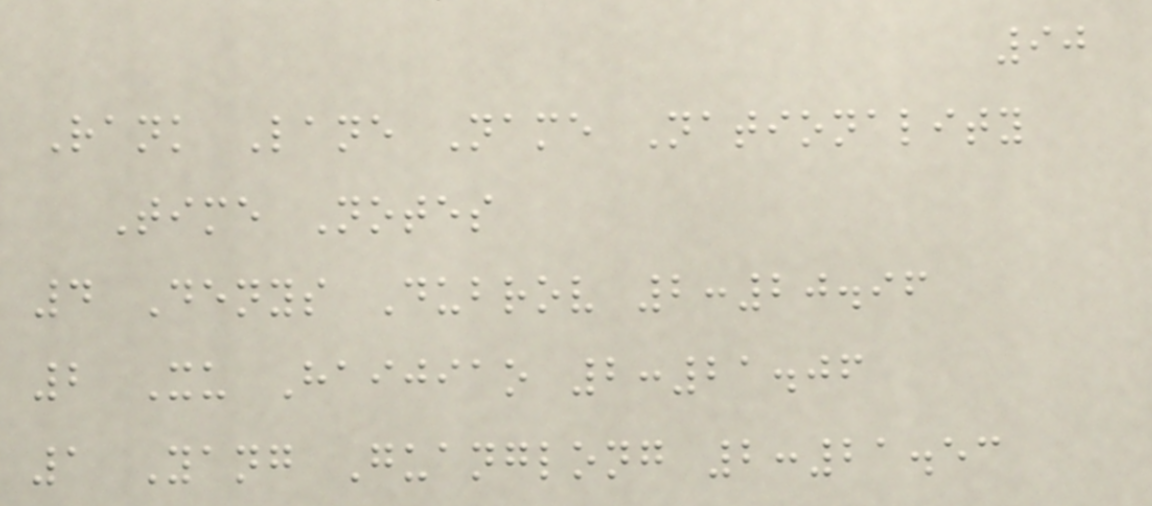90
Rank Lane Name Nationality
Time Notes
4 Denys Dubrov 2:20.96
2 Xu Haijiao 2:21.06
1 Yang Guanglong 2:21.53
